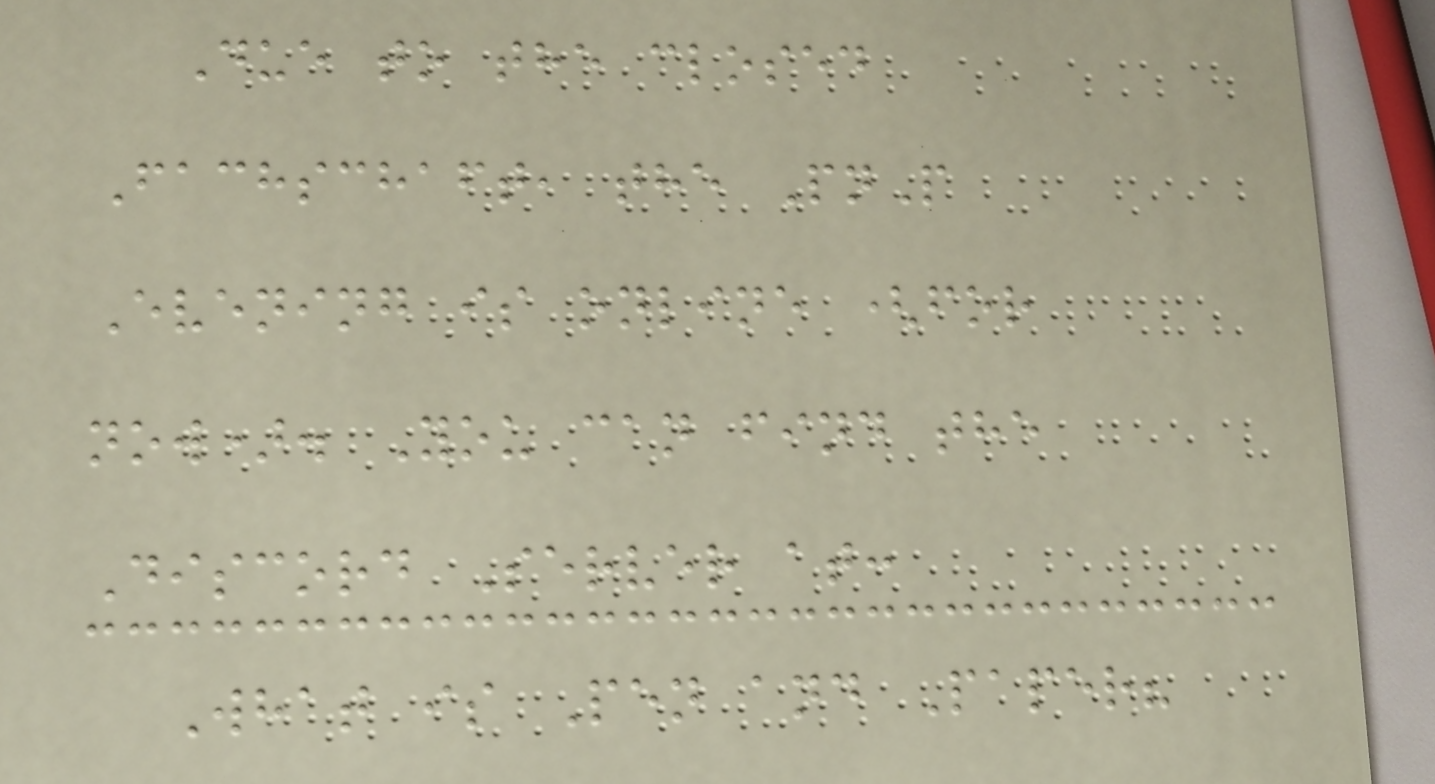Due to the closed
Fachschaft, the PnP
Evening is online (for
now). You can find the
Discord Server at:
What is Pen and Paper?
